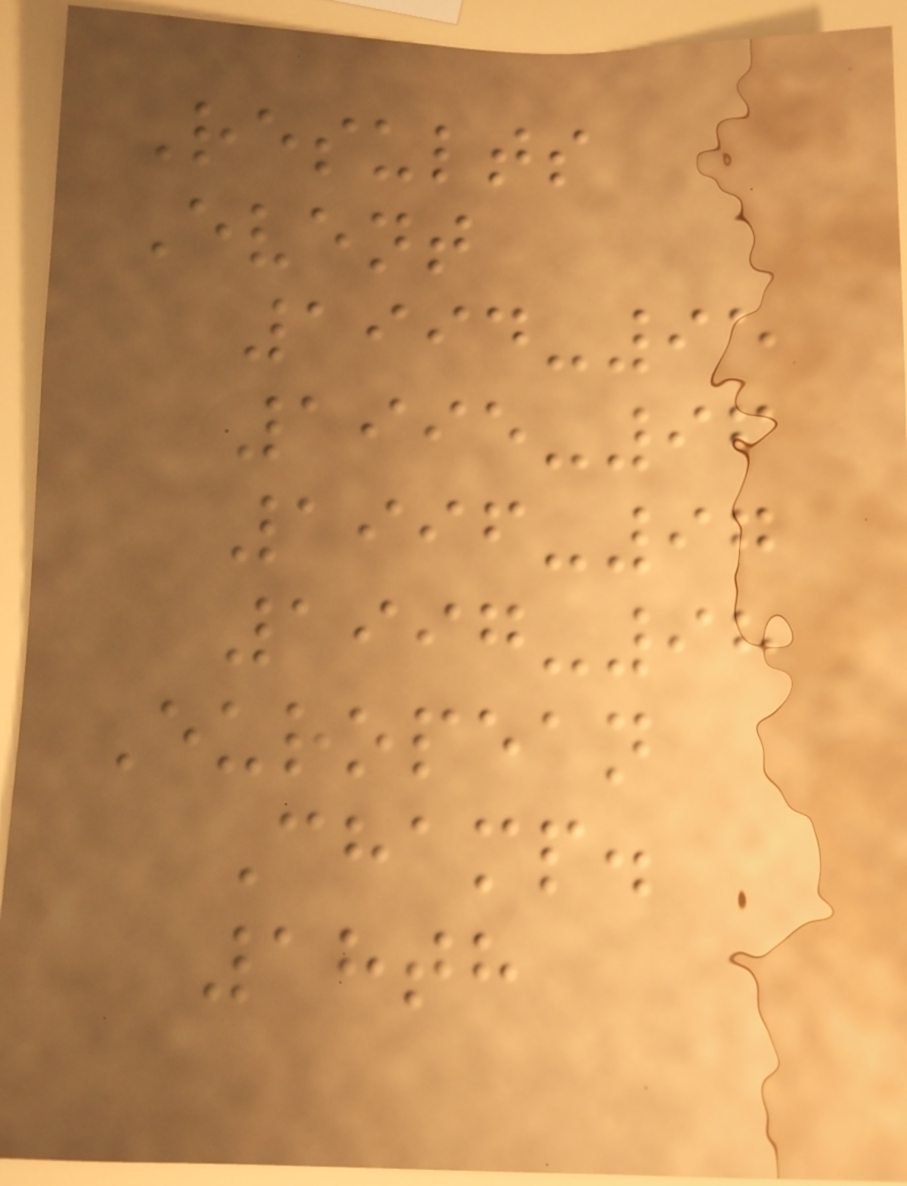Results
Event
1994-95
1995-96
1996-97
1997-98
European
Champ.
18th
